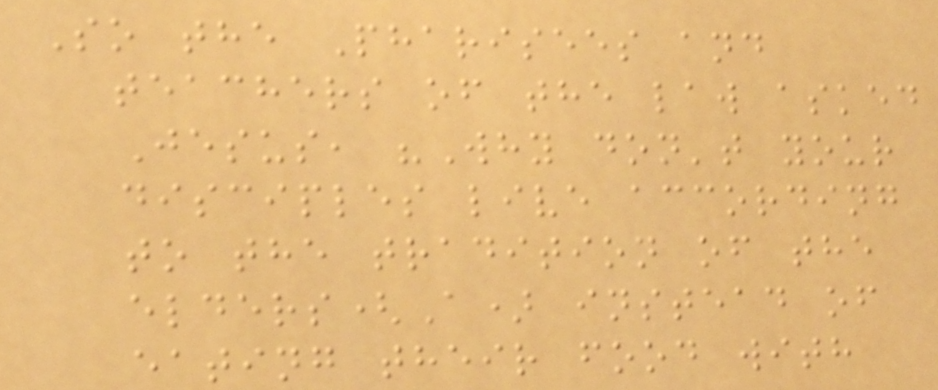So the Pharisees and
teachers of the law asked
Jesus, "Why don't your
disciples live according
to the tradition of the
elders(A) instead of
eating their food with
